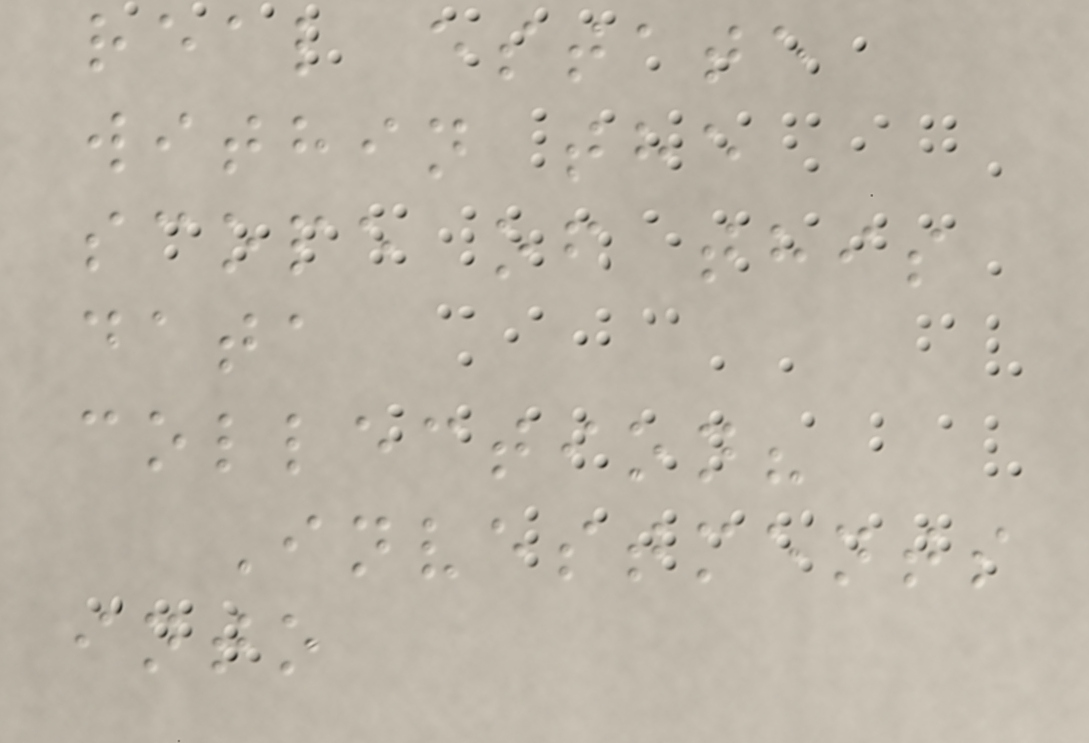real estate
within the
scope of this
data
collection?
Investments
into
